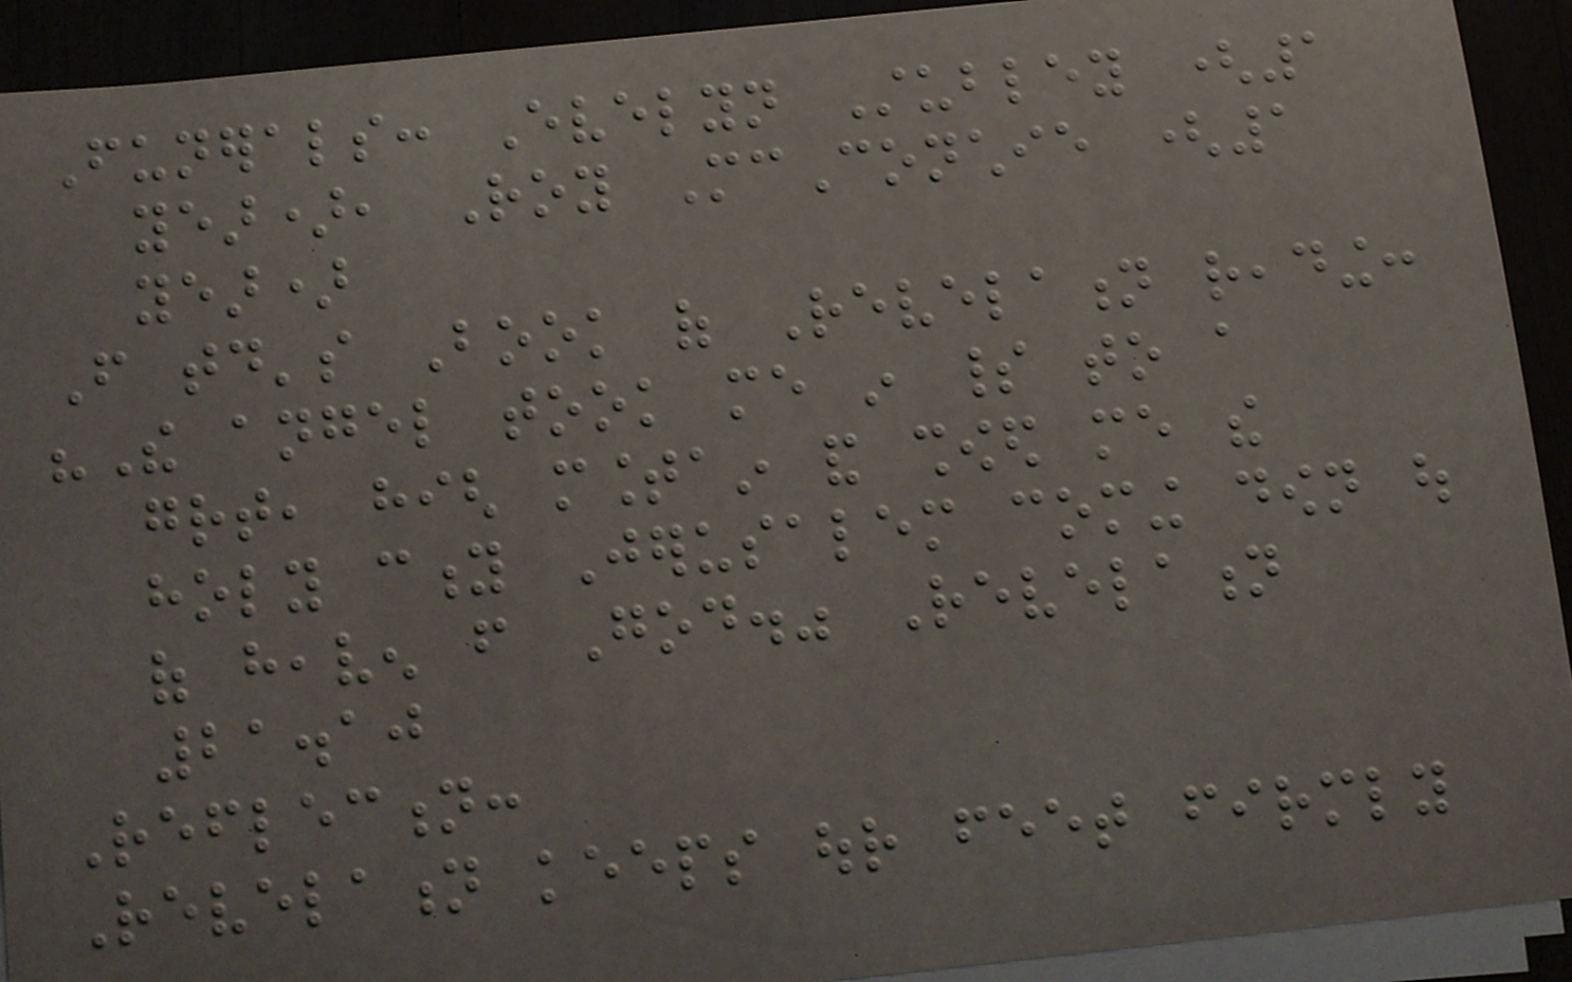Funerals: Evelyn Stubley (1
year), Roy McConchie (1
year)
From today's Book of Revelation reading:
"The angel took me in spirit to a
great, high mountain and showed me the
holy city Jerusalem coming down out
of heaven from God." Revelation
21.10
Reflection:
Revelation keeps our feet firmly
